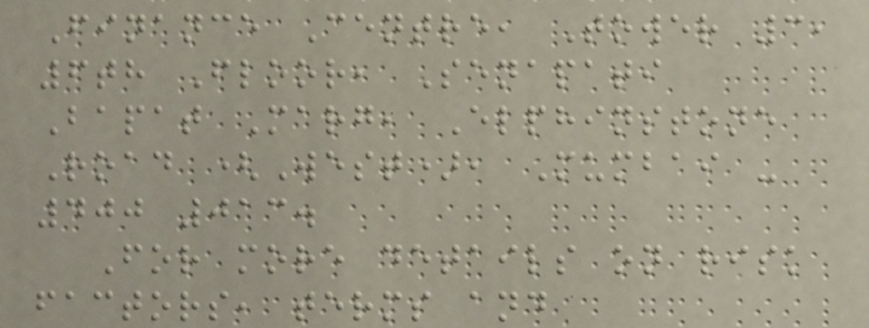Finance Centre, Tower 3,
6th Floor, Senapati
Bapat Marg, Elphinstone
Road (West), Mumbai -
400 013.
For more details on risk
factors, terms and
